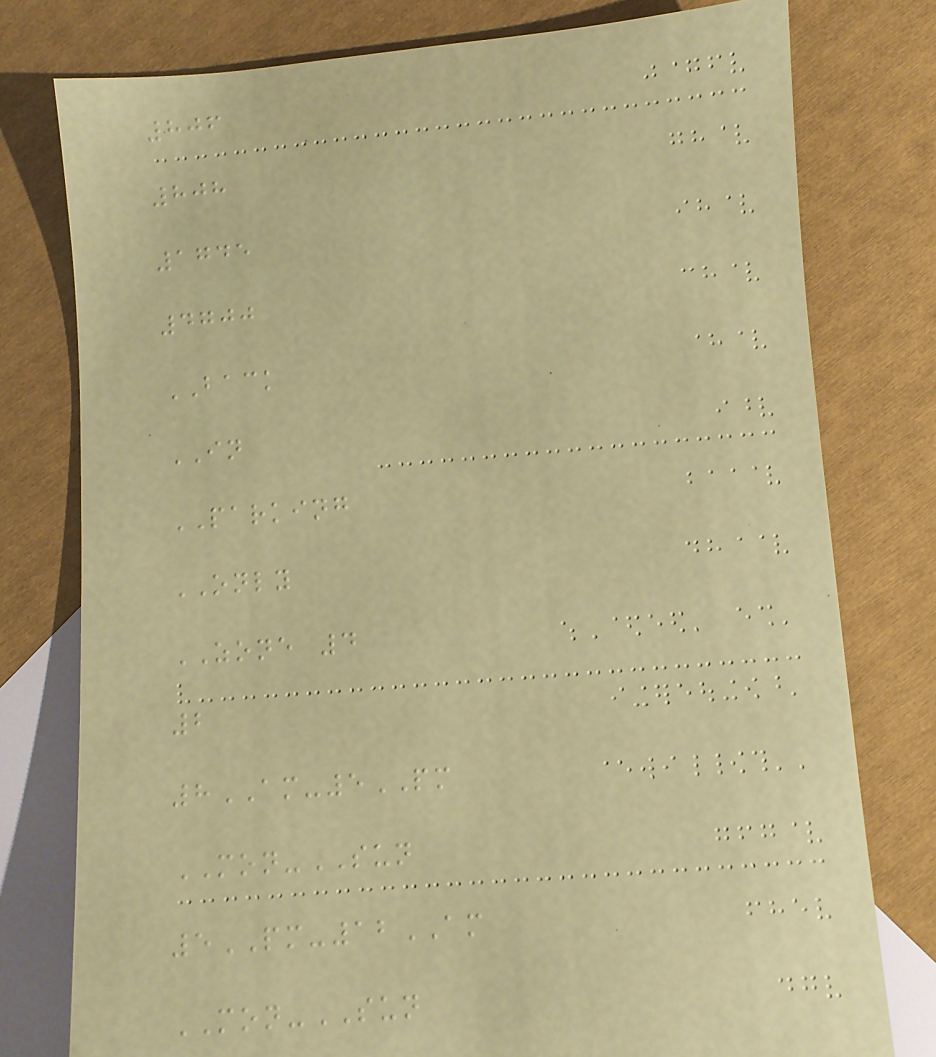806
808
1745
4700
BACK
IN
PARKING
ONLY
ZONE 4
2
8AM-5PM
MON-SUN
5PM-12AM
MON-SUN
